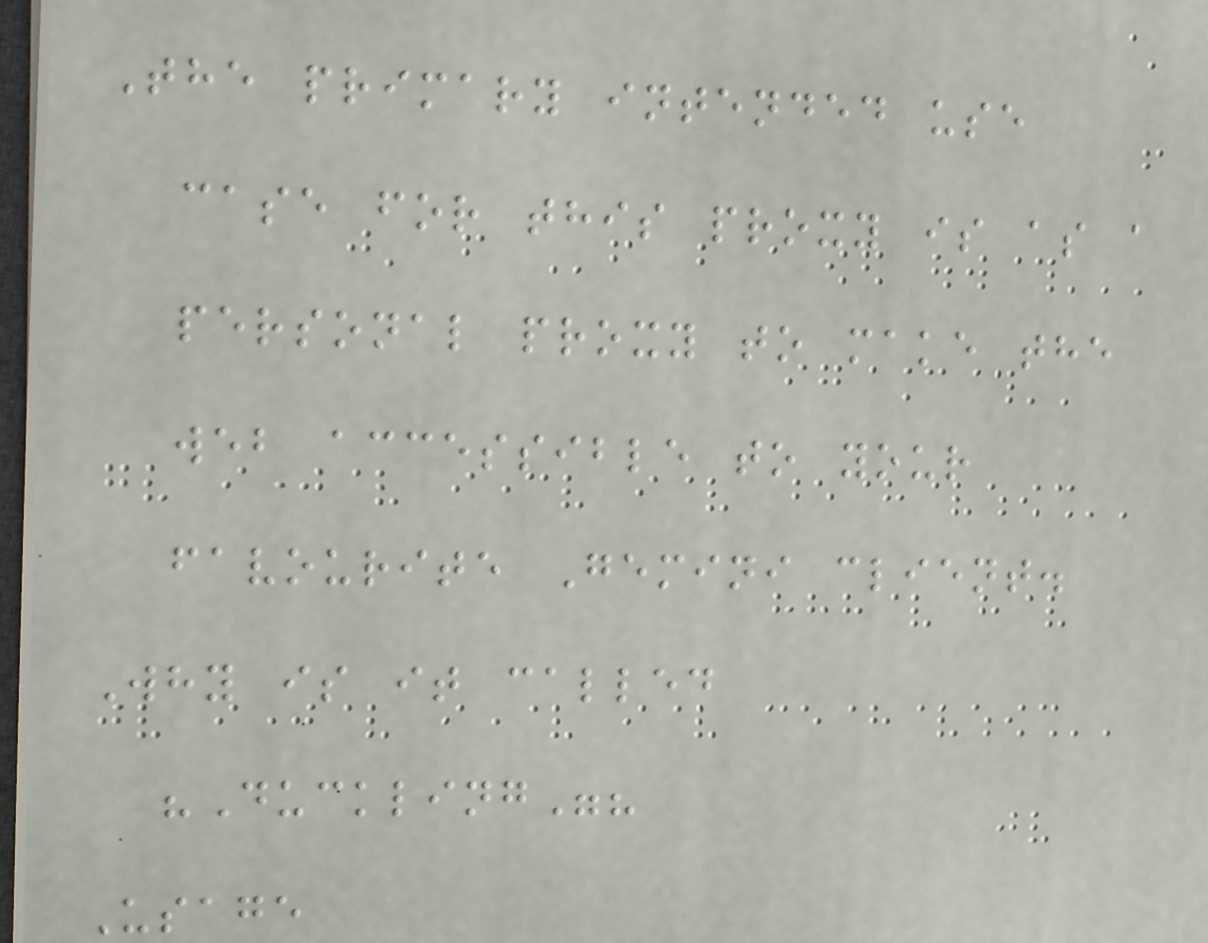The primary intended use
case for this proxy is as a
personal proxy to make the
web accessible to your
favourite Gemini client.
Why is it called
"Duckling"?
Usage
